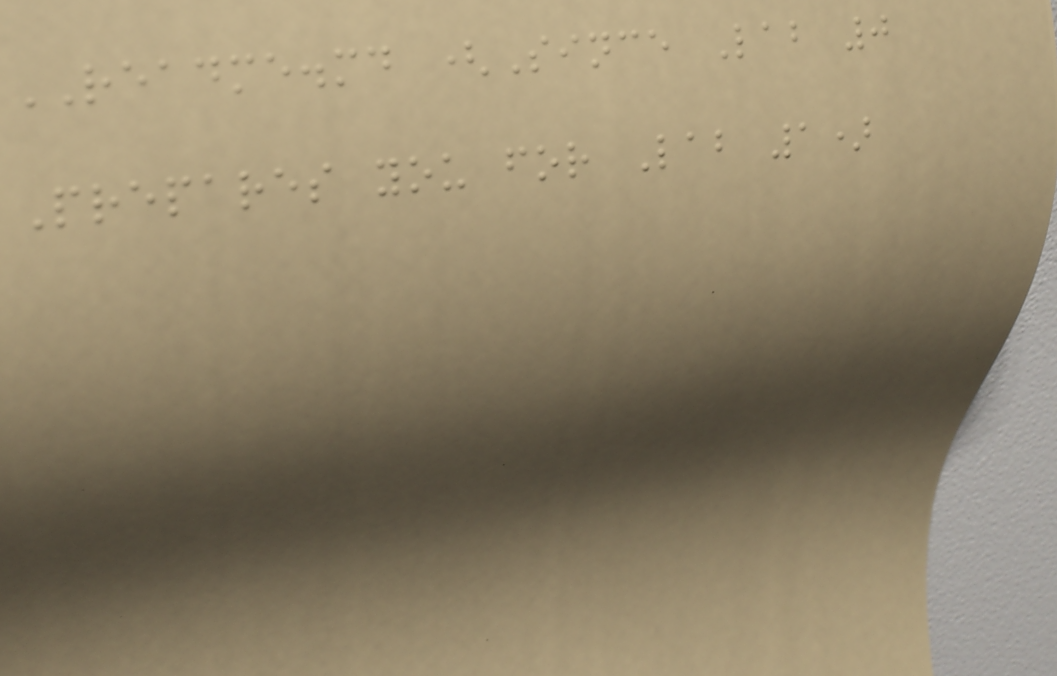README.md (Since Lab 0
Prepares you for Lab 1)
